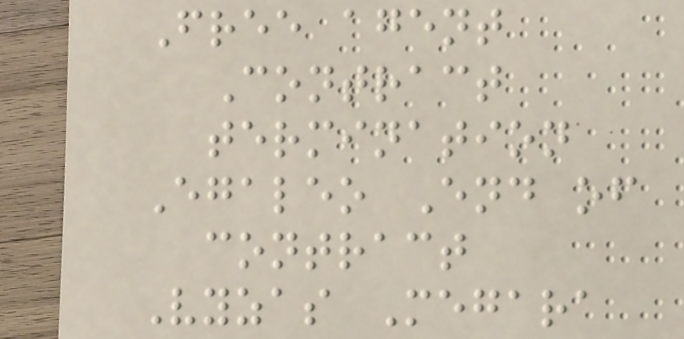Free agent
Contract
termination
Egaleo End of
contract
Vyzas Megara
